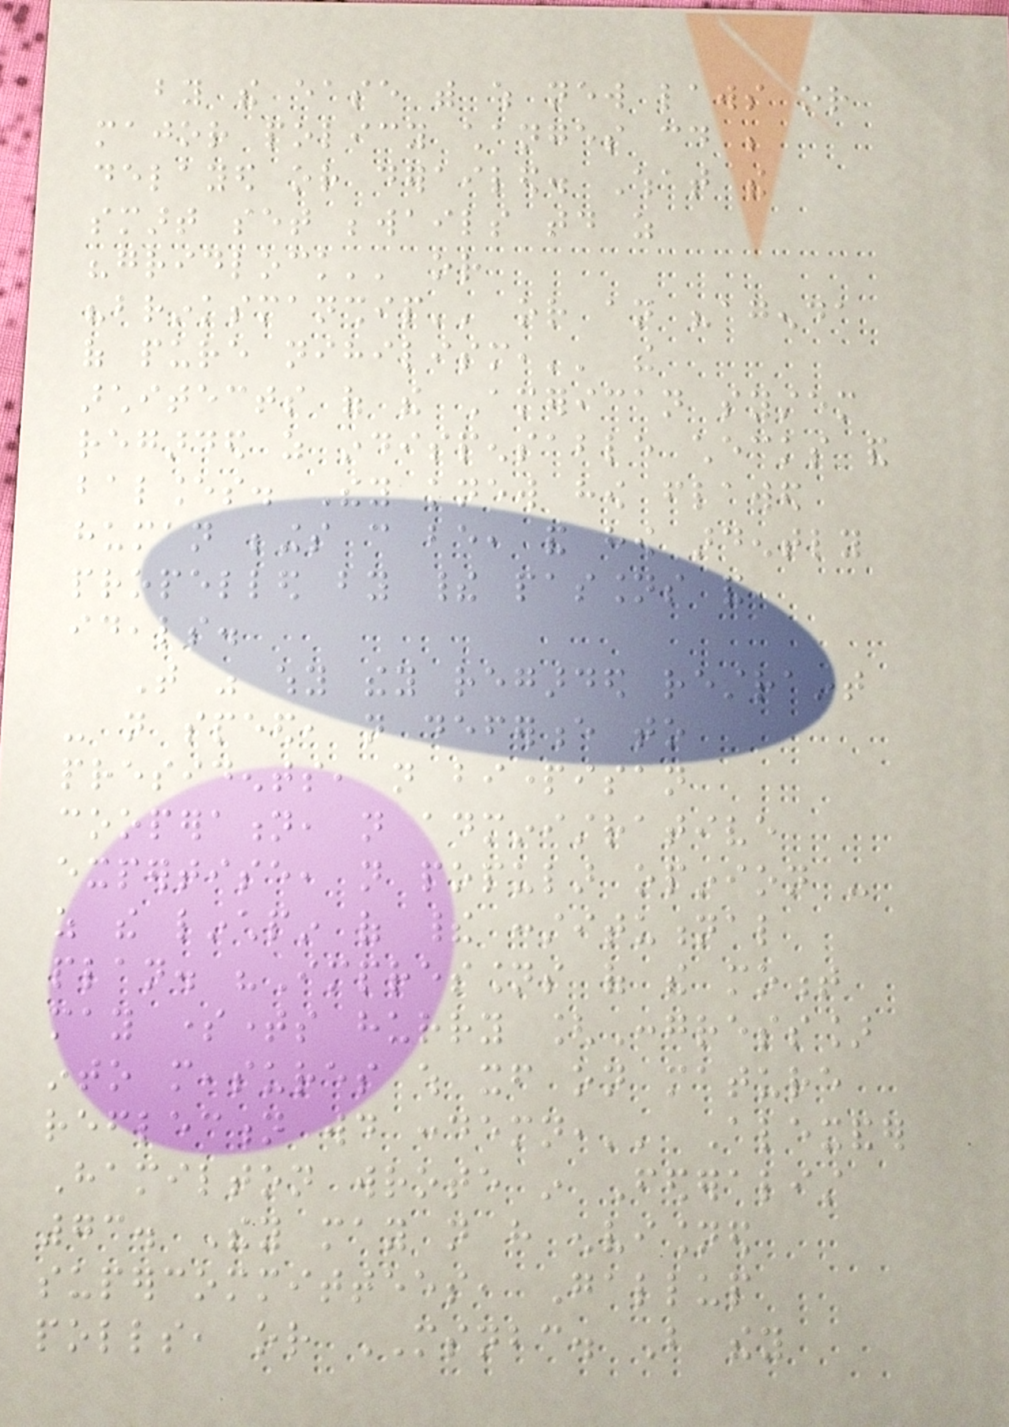by the ease with which new laws or
major policy changes could be
delayed or derailed. What the
smart set bewails today as
"gridlock'' or
"brinksmanship'' or an "agenda
of pure nihilism,'' the
architects of the American system
regarded as indispensable checks and
balances. They knew how flawed
human beings can be, and how ardently
propelled by their passions and
ideals.
That was why they regarded restraint
- not speed, not deference to
presidents, not bipartisan
cooperation, not administrative
expertise, not popular opinion -
as the linchpin of their constitutional
plan. "Impressions of the moment
may sometimes hurry [Congress]
into measures which itself on mature
reflection would condemn,'' Alexander
Hamilton wrote in Federalist
73. They may not have envisioned
supercommittees, Gallup
polls, or MSNBC. But they
